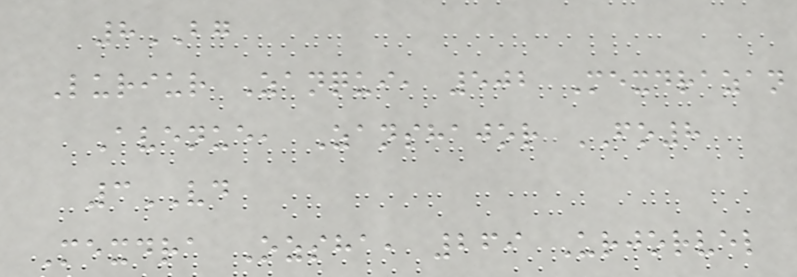8BG
Luriur Zanqui, 502 Mexdrazan
Avenue, Zanshajor FO8
3VD
Mexdra Ozsha, 269 Urjorvel
